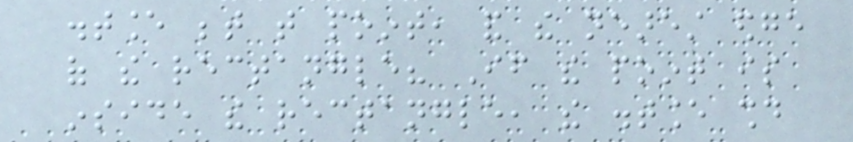distance between that point, and the nearest edge
of the rectangle? If the point is
inside the rectangle, the distance should
